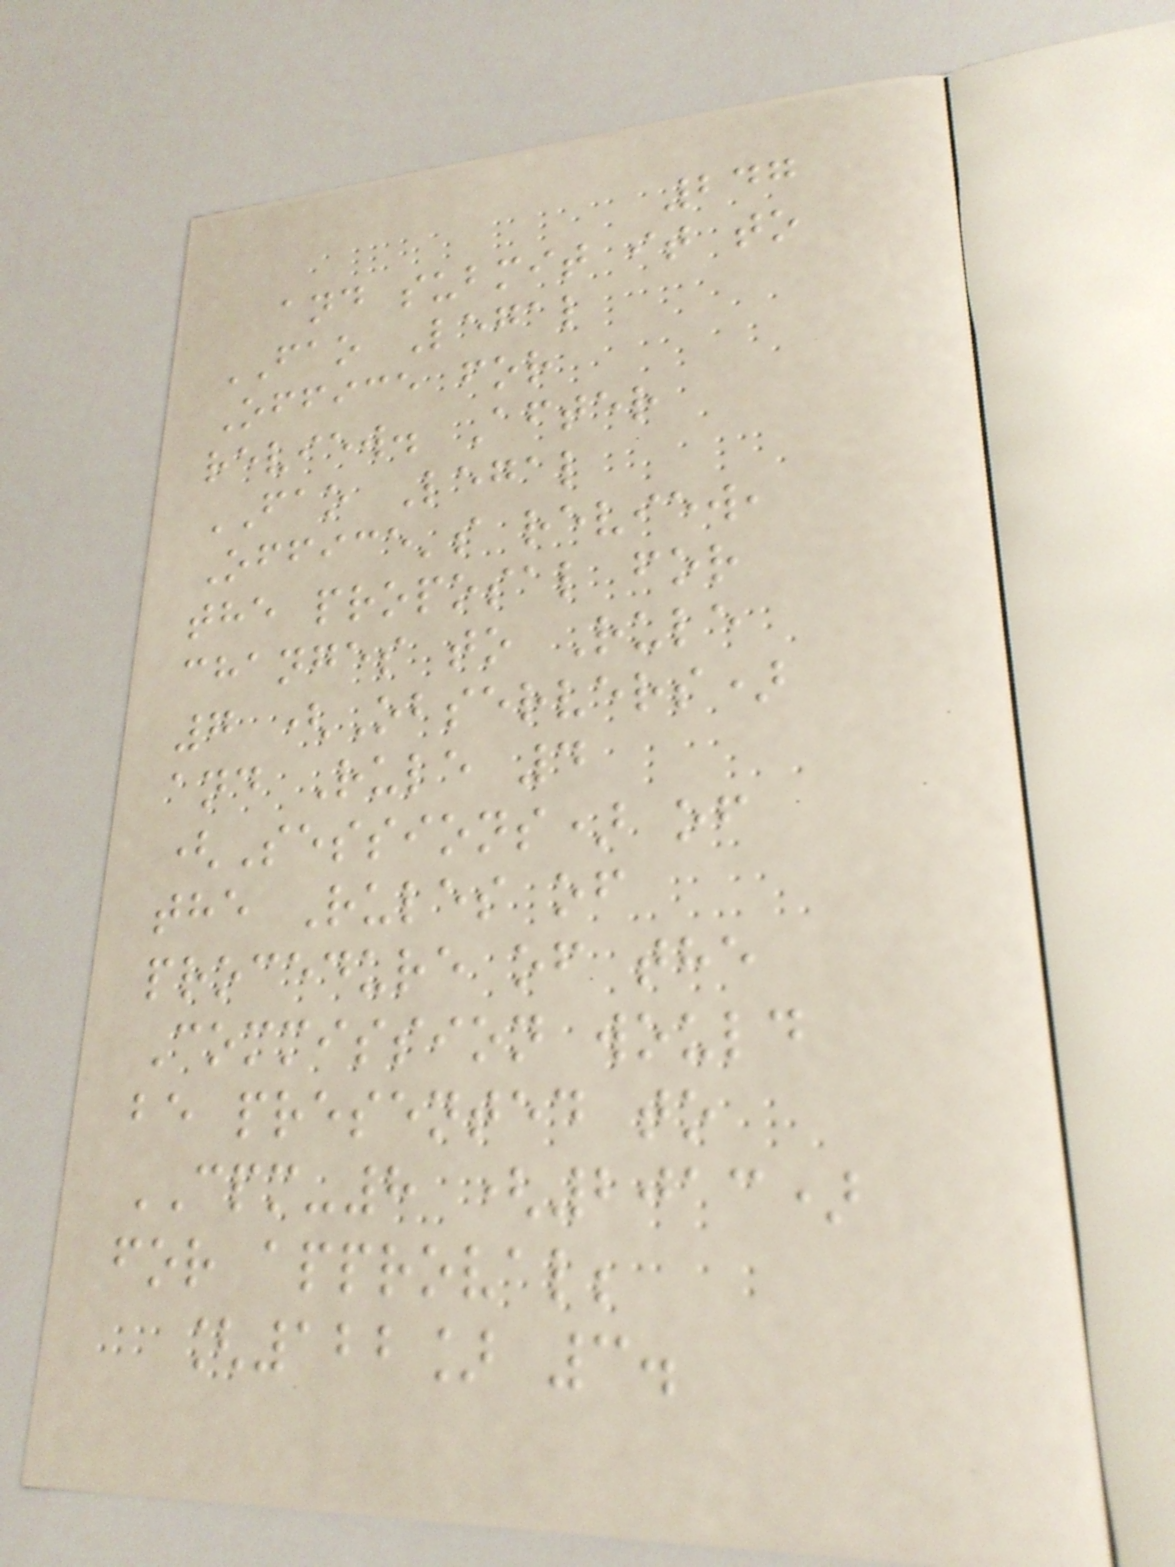247
and submit it to
FAO Legal
Office for
review. After
FAO Legal
Office's review,
the proposal for
changes to Rule
7 (Observers)
and Rule 4
(Sessions) of
the Rules of
procedure of the
Commission would
be presented to
CPM-8 (2013)
for approval;
[122] 3.
